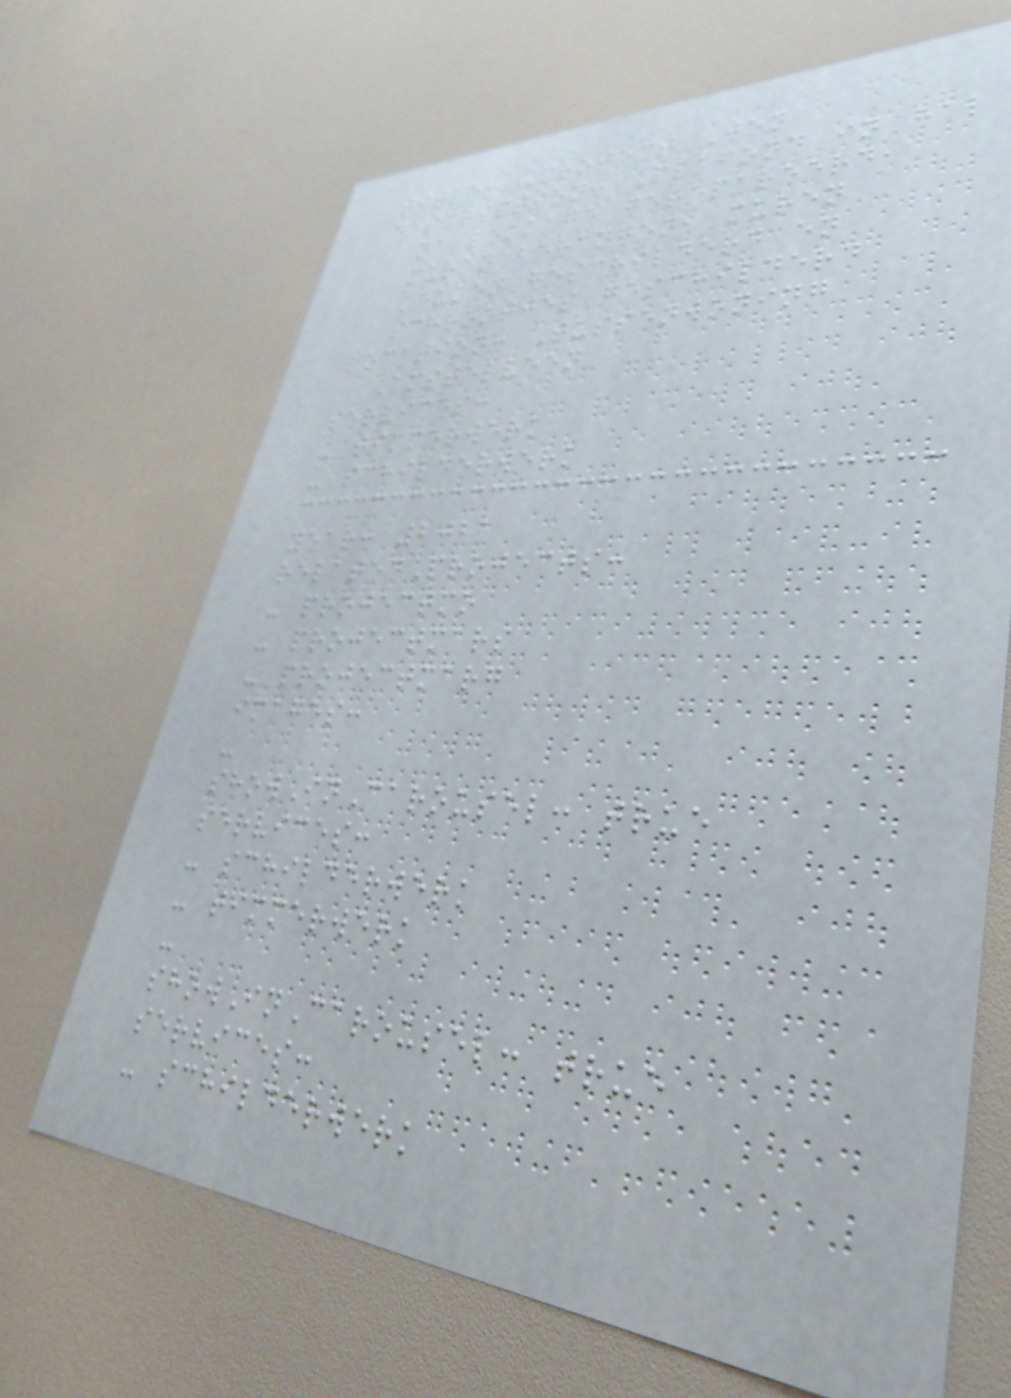title: Project Jen
description: Plafond in hal
na lekkage gerepareerd,
muren behangen, muren
keuken geschilderd en
schrootjes geschilderd
location: Tussenwoning
Amstelveen
services:
- timmerwerk
- schilderwerk
year: 2021
relatedProjects:
- projectmo
- projectmars
- projectmarg
images:
-
showInCarousel: true
services:
- schilderwerk
- timmerwerk
-
showInCarousel: true
services:
- schilderwerk
